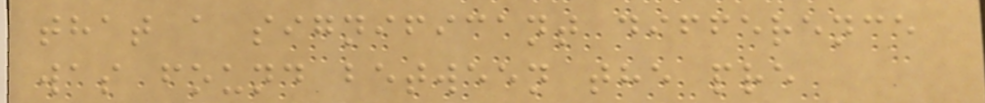that a significant difference
was found between the pre
